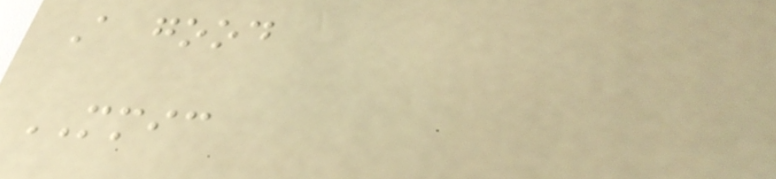A good
MMIC
